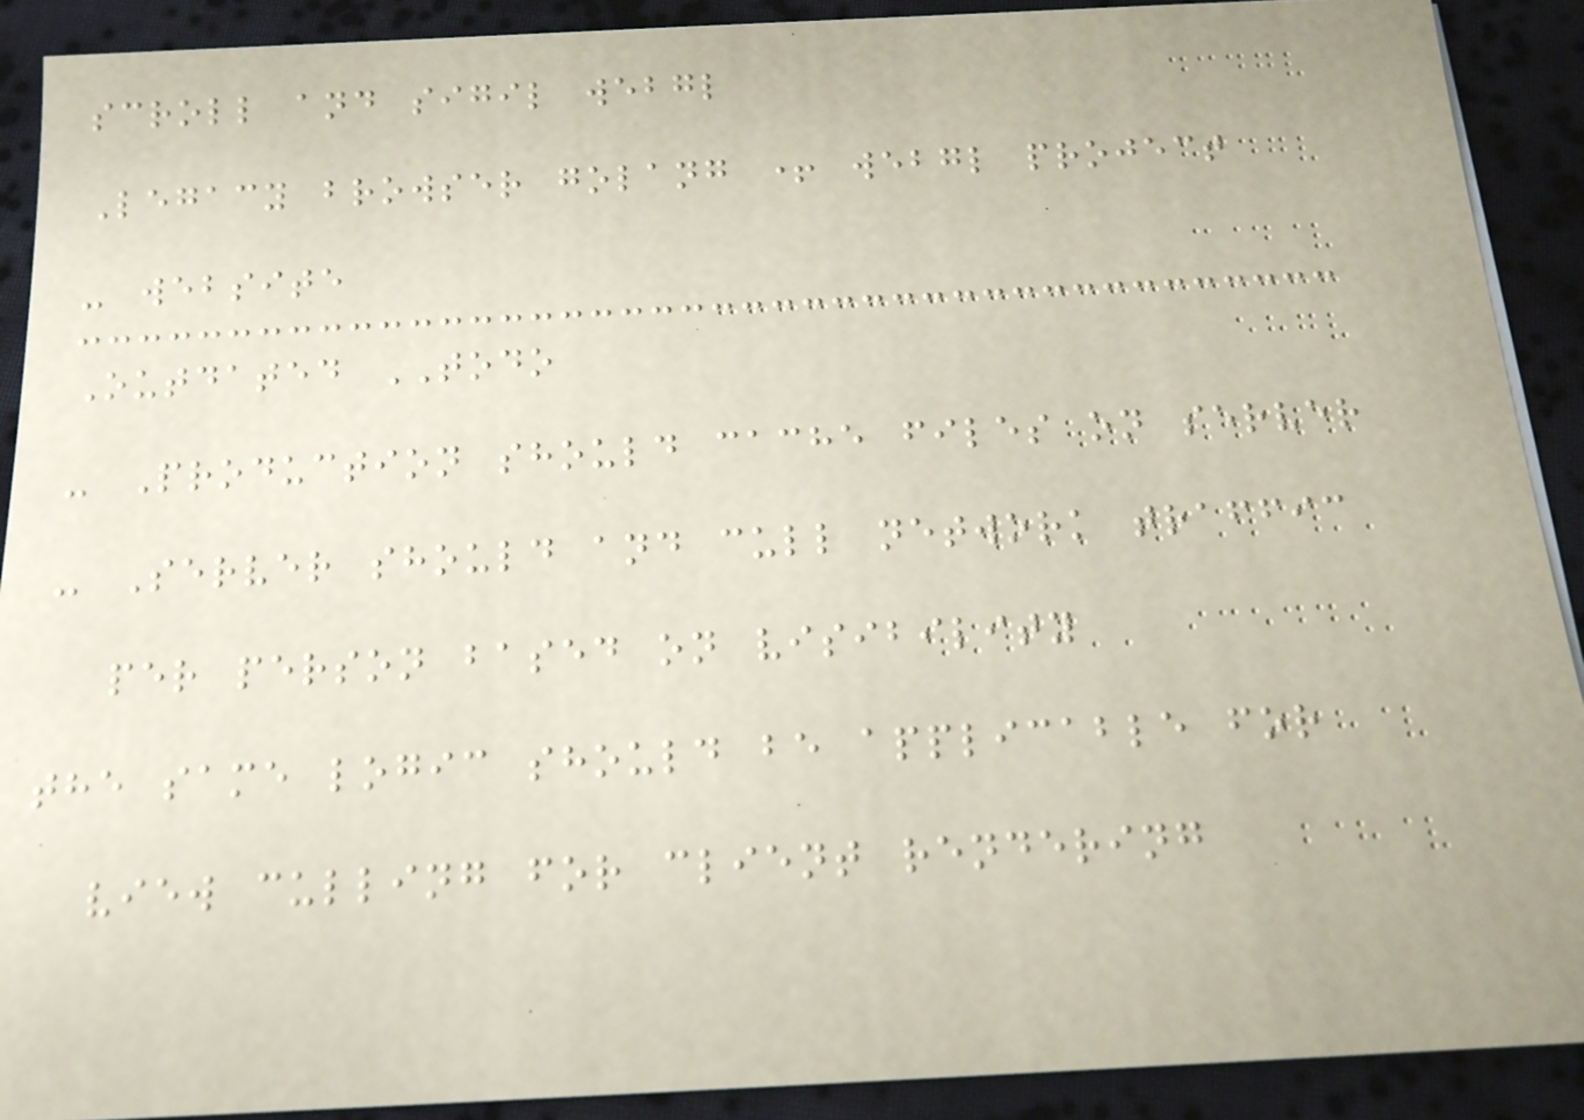scroll and sigil webgl
Legacy browser golang + webgl project
- website
Outdated TODO
- Production should cache files on server
- Server should and cull network traffic
per person based on visibility
the same logic should be applicable for
view culling for client rendering
